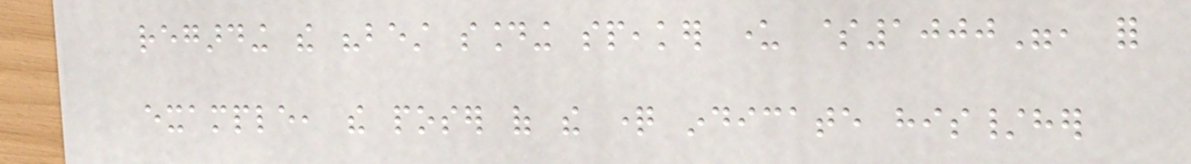regarding the "best sounding speaker under $1000", for
example, the poser of the question indicate his/her
